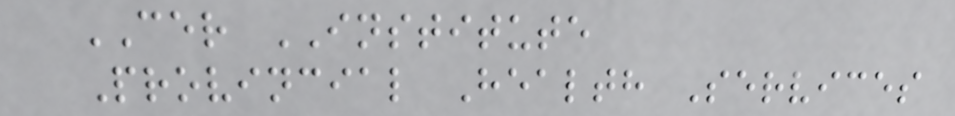CER INSTITUTE
Provincial Health Services
